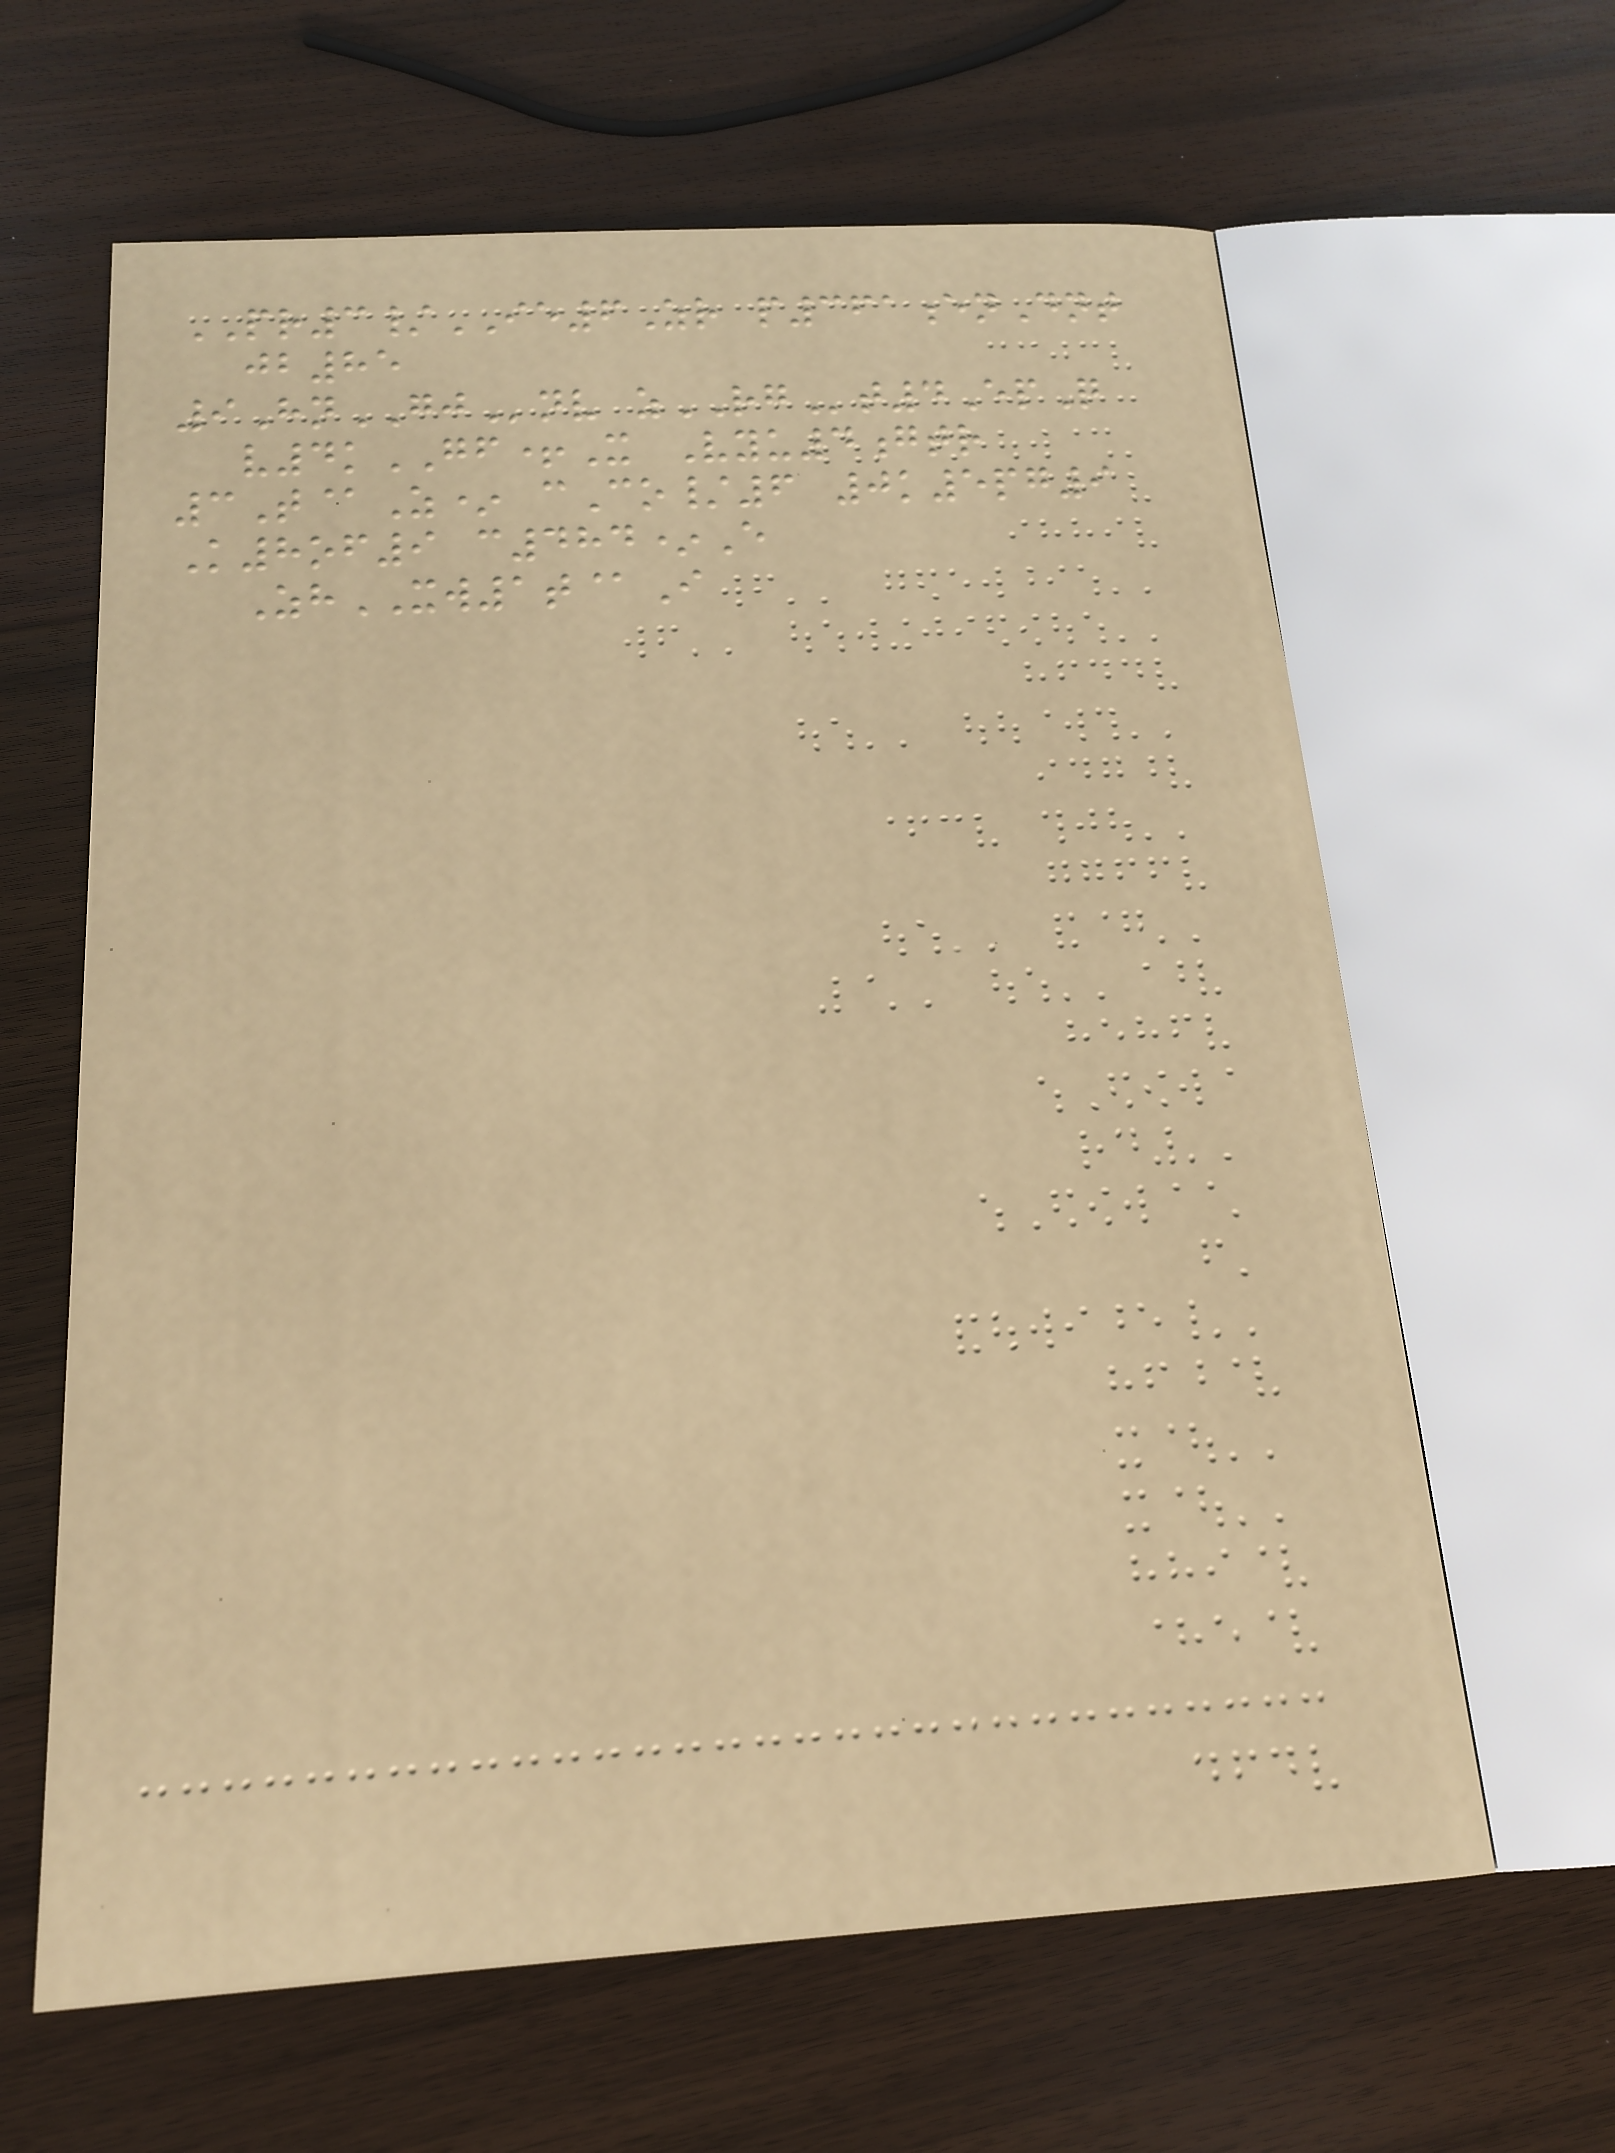PR3/IE6Zr p361enDnt
jb85
9HnGJnv zRGt4EpQ
v4kGF+X Vyu4gtr
3T@Z* cCo/6 0k5pg9
K8of9 c484*E
ZhXW1t@I
